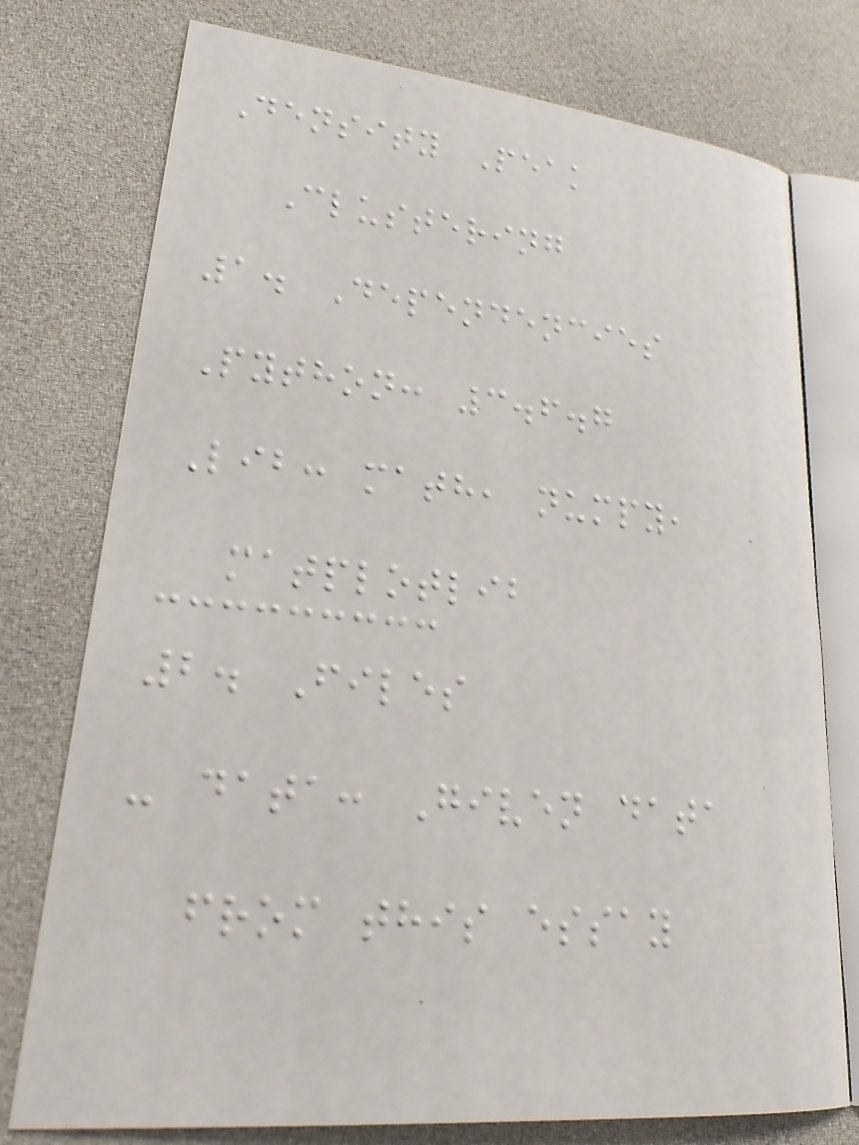Density Peak
Clustering
1. Dependencies
Python: 3.6.7
Lib: math, numpy,
matplotlib
2. Files
- data: Given data
from this essay
